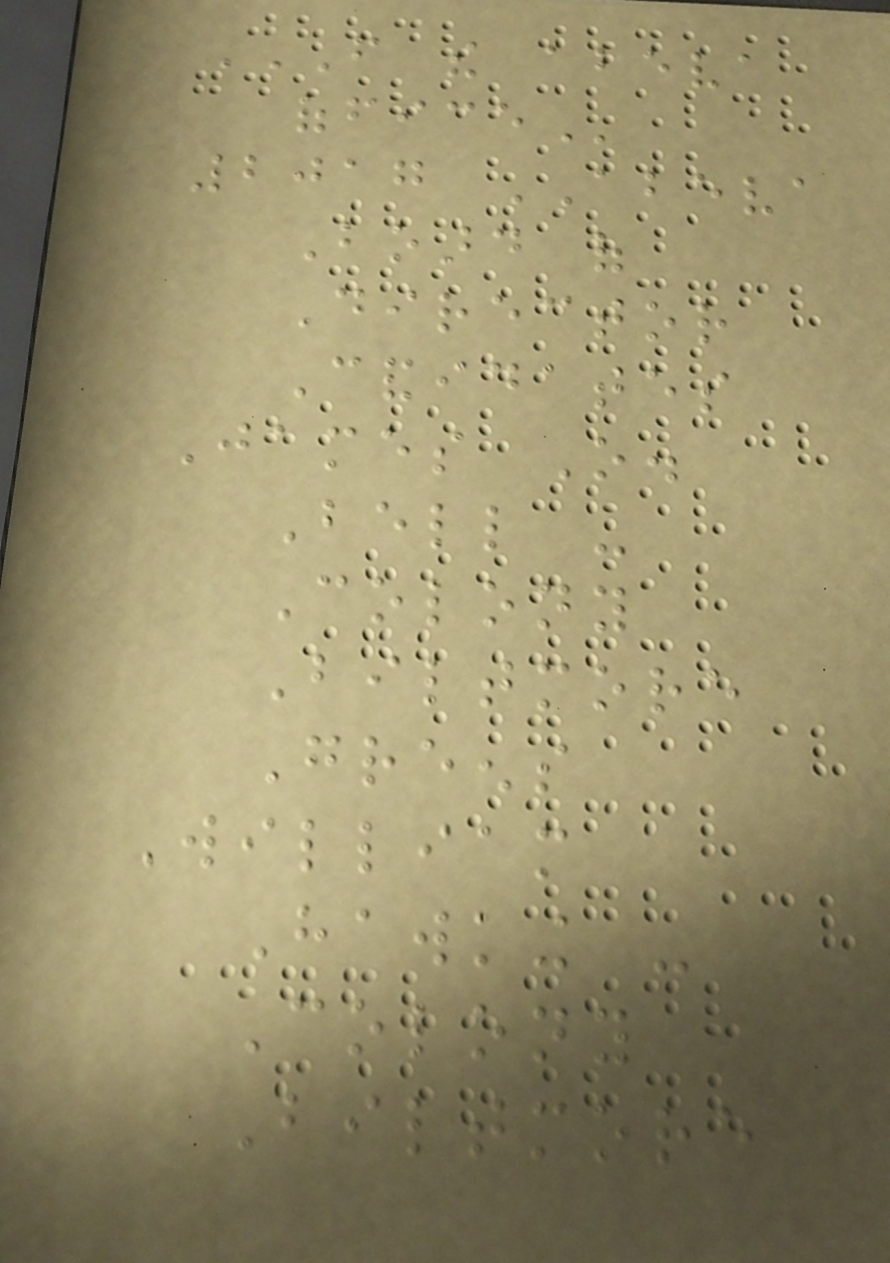FROM THE ABEVA
OFFICE
2017 ABEVA
Board of
Director
Candidates
James O.
Bell -
Colony
Biltmore
Greens
William
Hawking -
Colony
Biltmore
